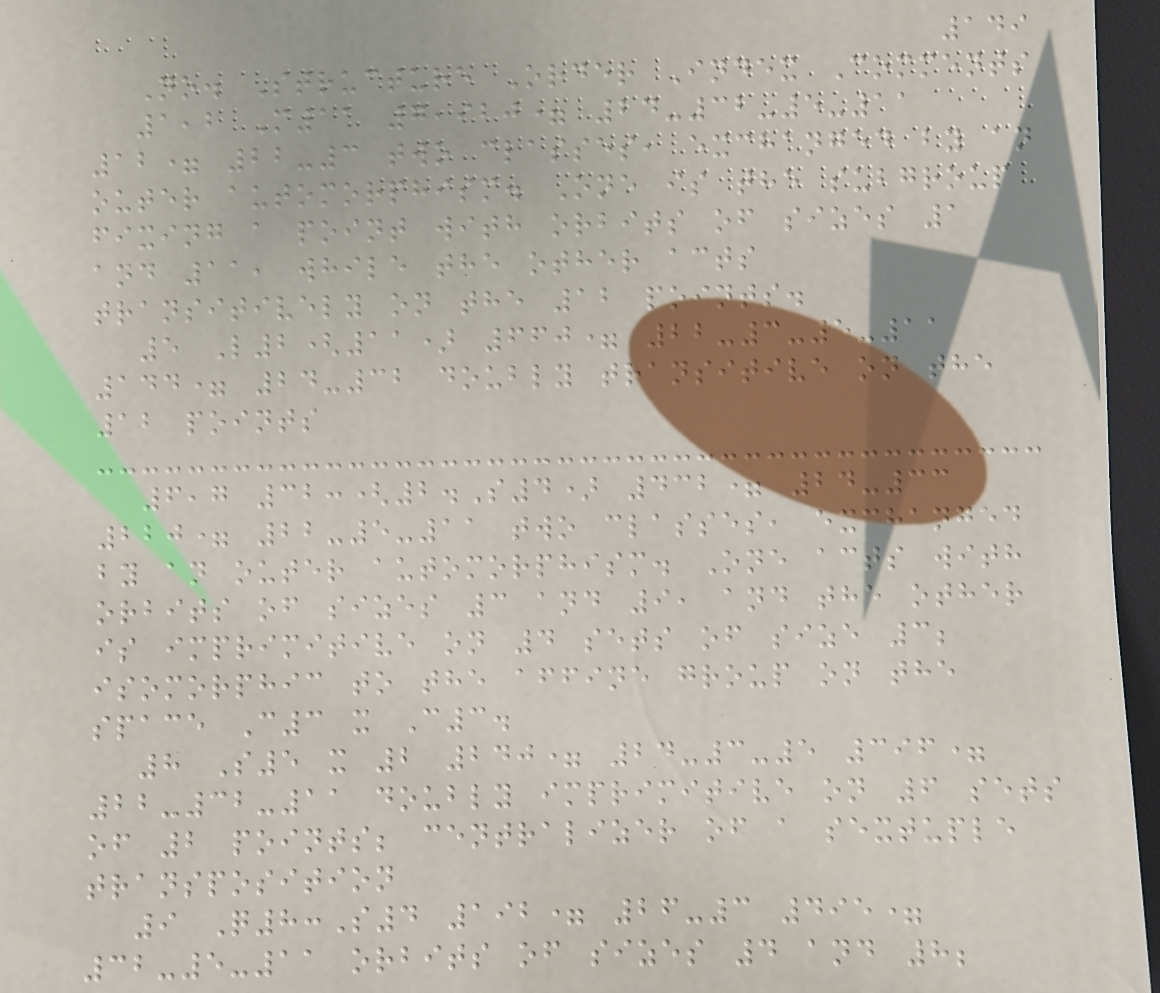149
No. Structure Order Index Comments
1,2 M11 7,920= 24-32-5-11
12= 22-3 two classes, exchanged by an
outer automorphism. One is the subgroup
fixing a point with orbits of sizes 1
and 11, while the other acts
transitively on the 12 points.
5 L2(11) 660= 22-3-5-11
144= 24-32 doubly transitive on the
12 points
6,7 32:(2.S4) 432= 24-33
220= 22-5-11 two classes, exchanged
by an outer automorphism. One acts with
orbits of sizes 3 and 9, and the other
is imprimitive on 4 sets of size 3;
isomorphic to the affine group on the
space C3 x C3.
8 S5 x 2 240= 24-3-5 396=
22-32-11 doubly imprimitive on 6 sets
of 2 points; centralizer of a sextuple
transposition
9 Q8:S4 192= 26-3 495=
32-5-11 orbits of sizes 4 and 8;
